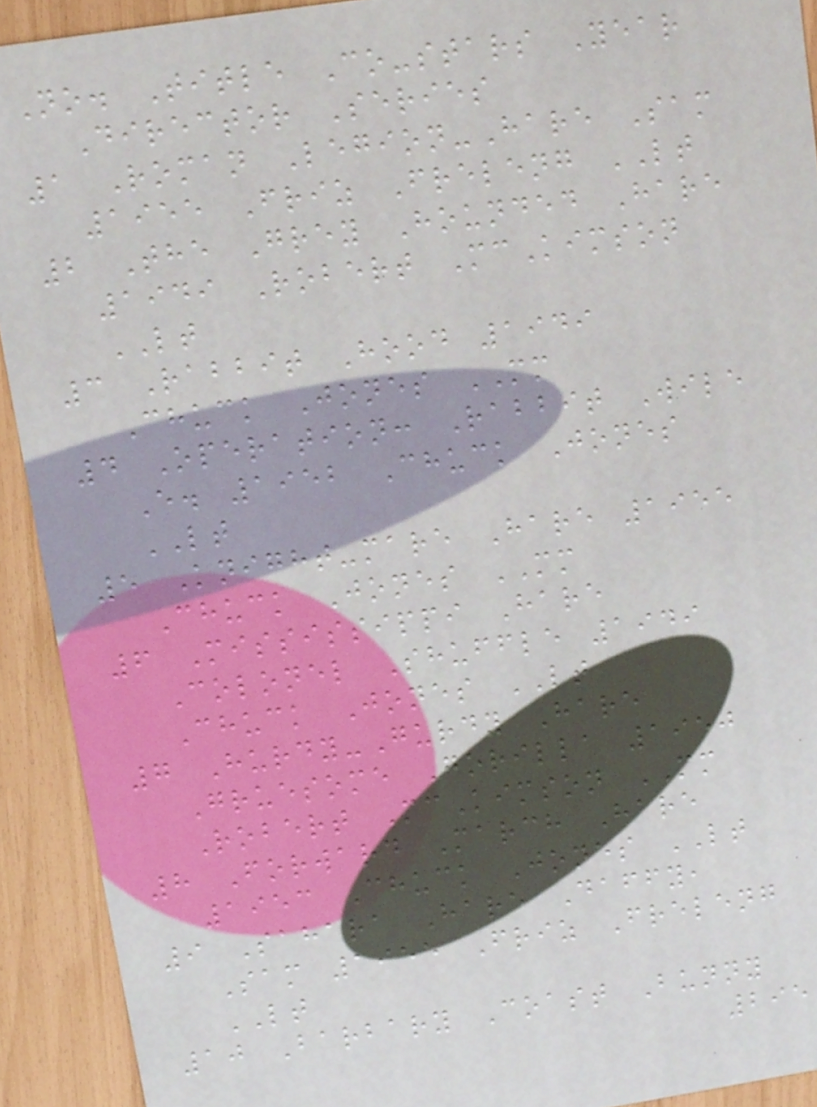No. Title Co-stars Year
Director Series
1 Roman Legion-Hare Sam
1955 Friz Freleng LT
2 The Grey Hounded Hare
1949 Robert McKimson
LT
3 Rabbit Hood 1949
Chuck Jones MM
4 Operation: Rabbit Wile
E. 1952 Chuck Jones
LT
5 Knight-mare Hare 1955
Chuck Jones MM
6 Mississippi Hare
Colonel Shuffle 1949
Chuck Jones LT
7 Hurdy-Gurdy Hare
Gruesome Gorilla 1950
Robert McKimson MM
8 Forward March Hare
1953 Chuck Jones LT
9 Sahara Hare Daffy,
Sam 1955 Friz Freleng
LT
10 Barbary Coast Bunny
295
